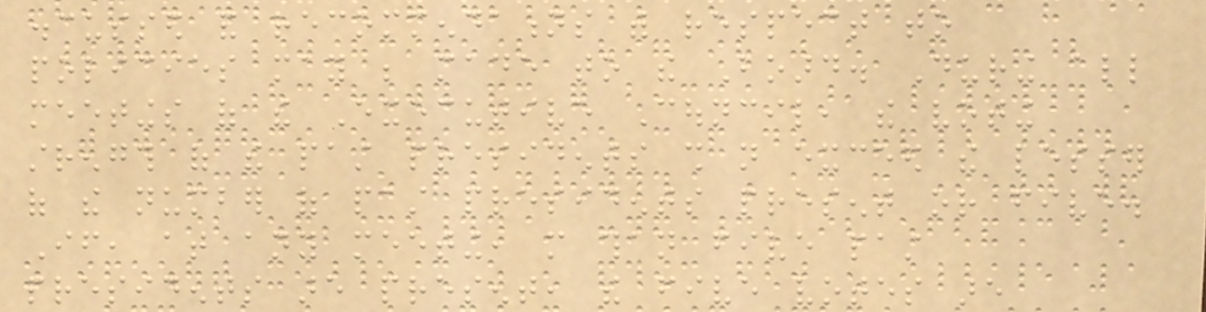discussed and recommendations with respect to
policies may be made to the Board. During all
meetings of the Executive Council, the voting
strength of the past presidents shall not exceed the lesser
of the number of past presidents present or five.
If, at any meeting, more than five past
presidents are present, the five votes are
